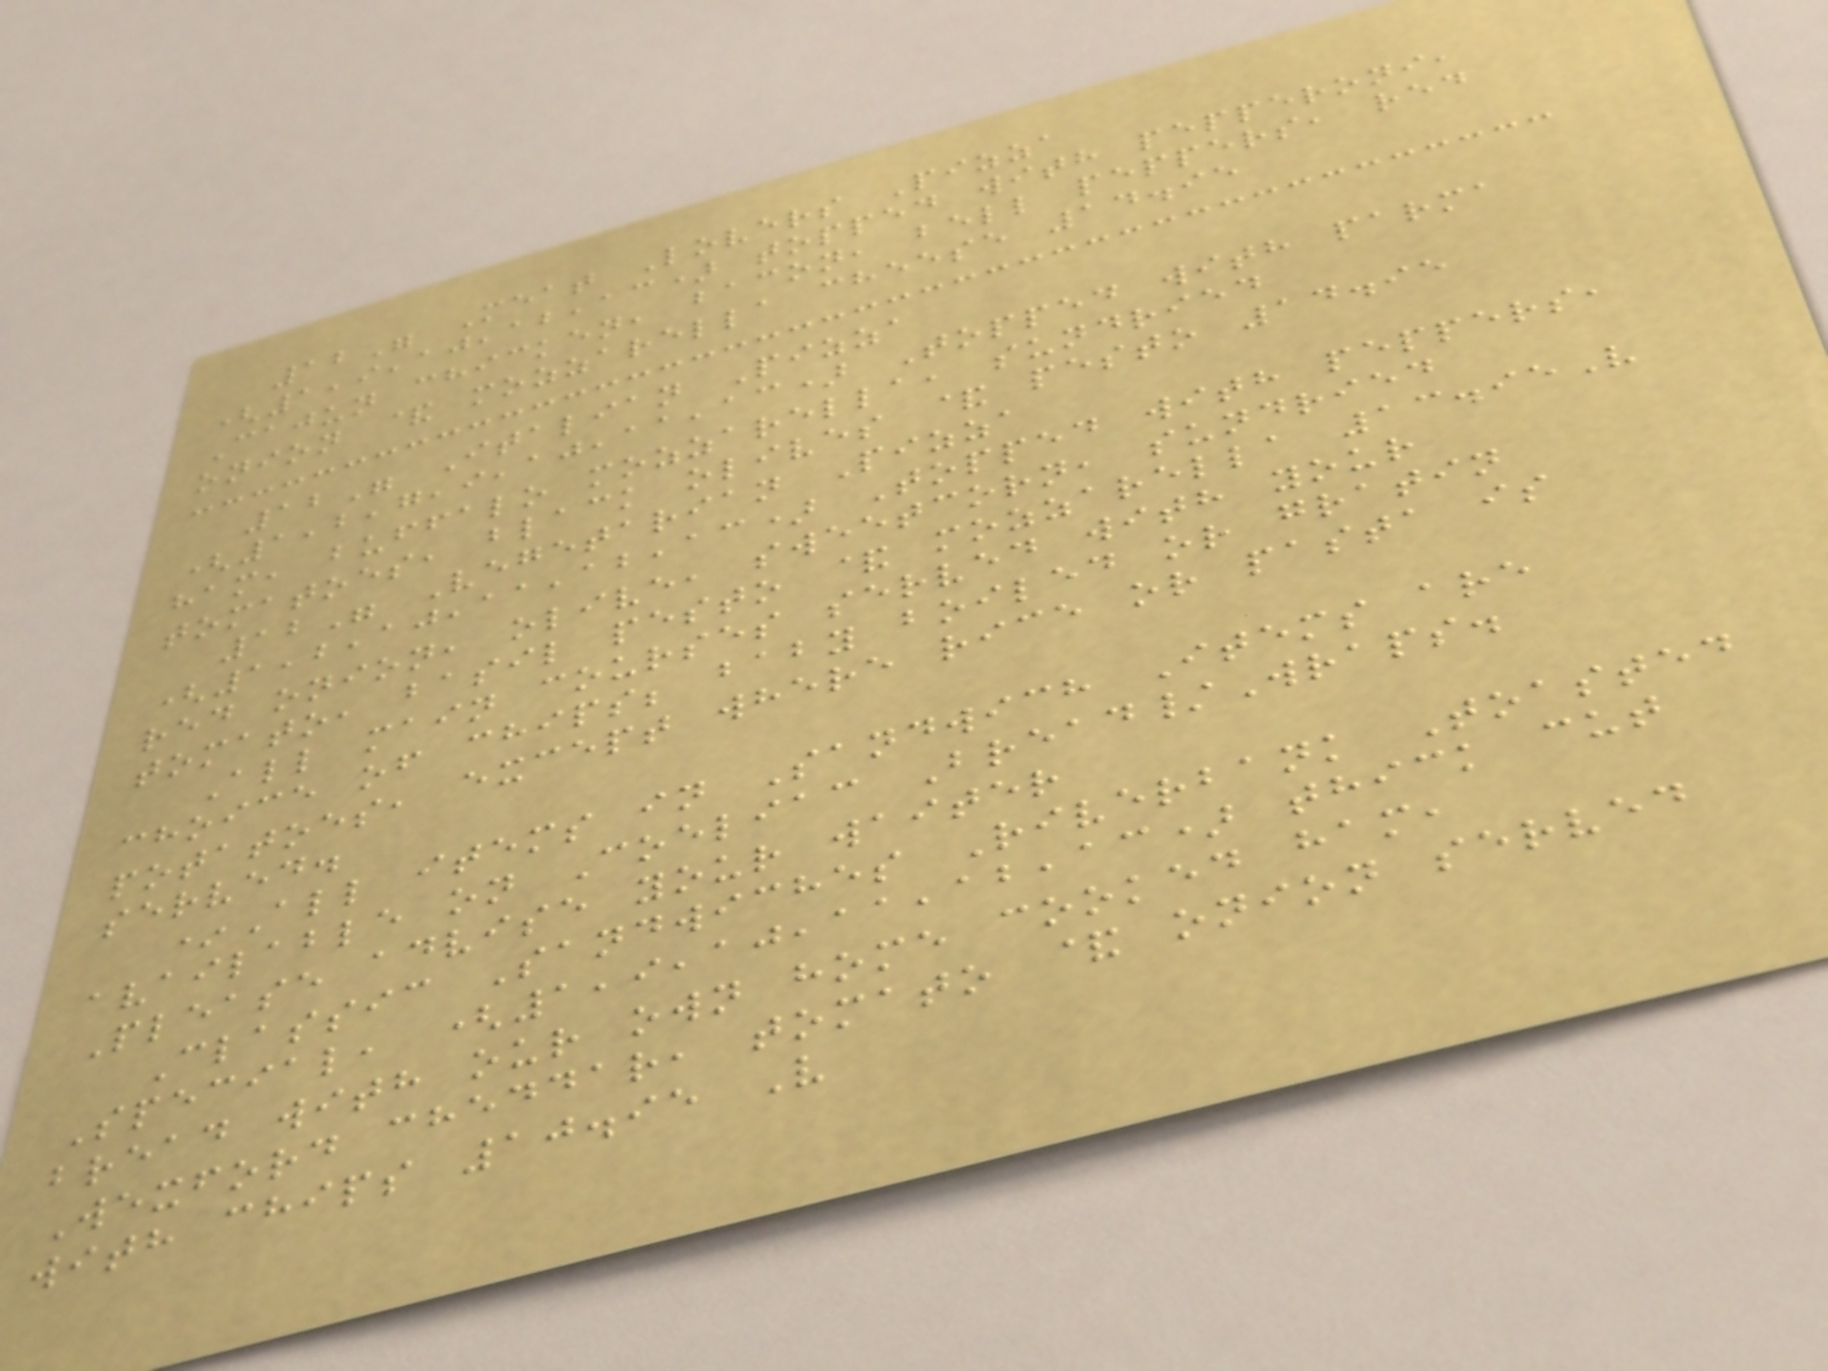12" Meat Lovers Pizza
(1,9,10,12,13) topped with pepperoni,
Cajun chicken, bacon, bell peppers, red
onion & mozzarella cheese 14.95
12" Italian Pizza
(1,2,7,9,10,11,13) Topped with parma
ham, buffalo mozzarella, sundried
tomatoes, black olives & pesto 14.95
12" Vegetarian Pizza
(1,2,10,11,12,13) Topped with peppers,
red onion, olive, sweetcorn, sundried
tomato, basil pesto & mozzarella 13.95V
All main courses served with your
choice of chips; baby boiled or gratin
potatoes, except where rice or pasta is
served.
*All items in Sandwich Items are
available on Coeliac Bread/Wraps.
Please advise your waiter
Classic Sandwiches Riverbank Toasted
Special, (1,9,10,11,12,13) thick cut
bread with our own home cooked ham,
Wexford cheddar, tomato & onion served
with chips 10.95 V
